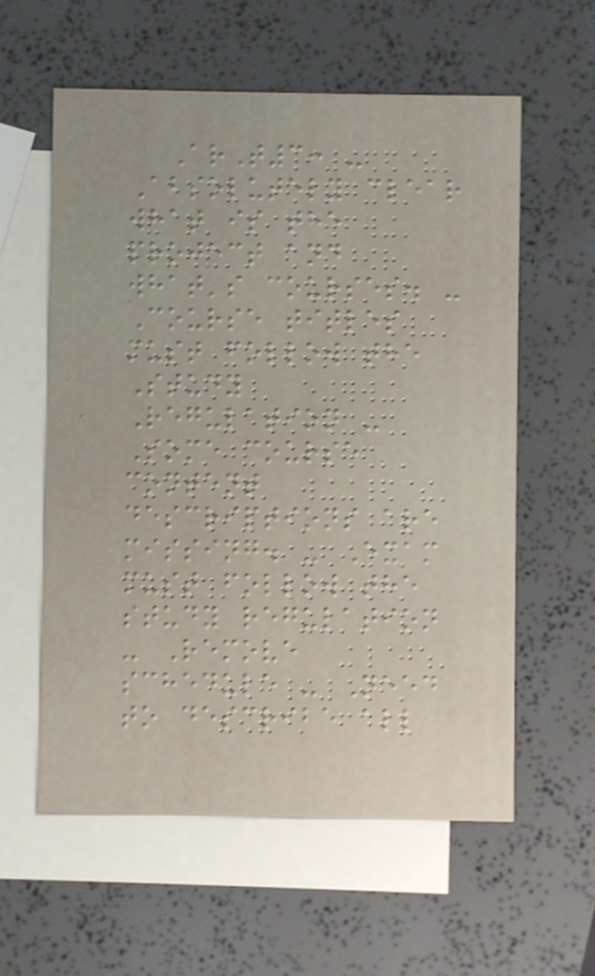ArT3: -
Absolutely clear
what is the
project and
what's courses. -
Course titles
must follow the
Study
Regulation -
Some course
content
descriptions are
missing. - Exam
must follow the
study regulation
- Remove
schedule - Need
to describe all
